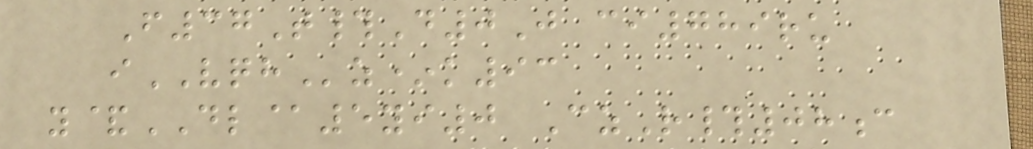F37T#D0J ci789ru
iVQHz*k93
y&DL@5yi0 CzR#08c
